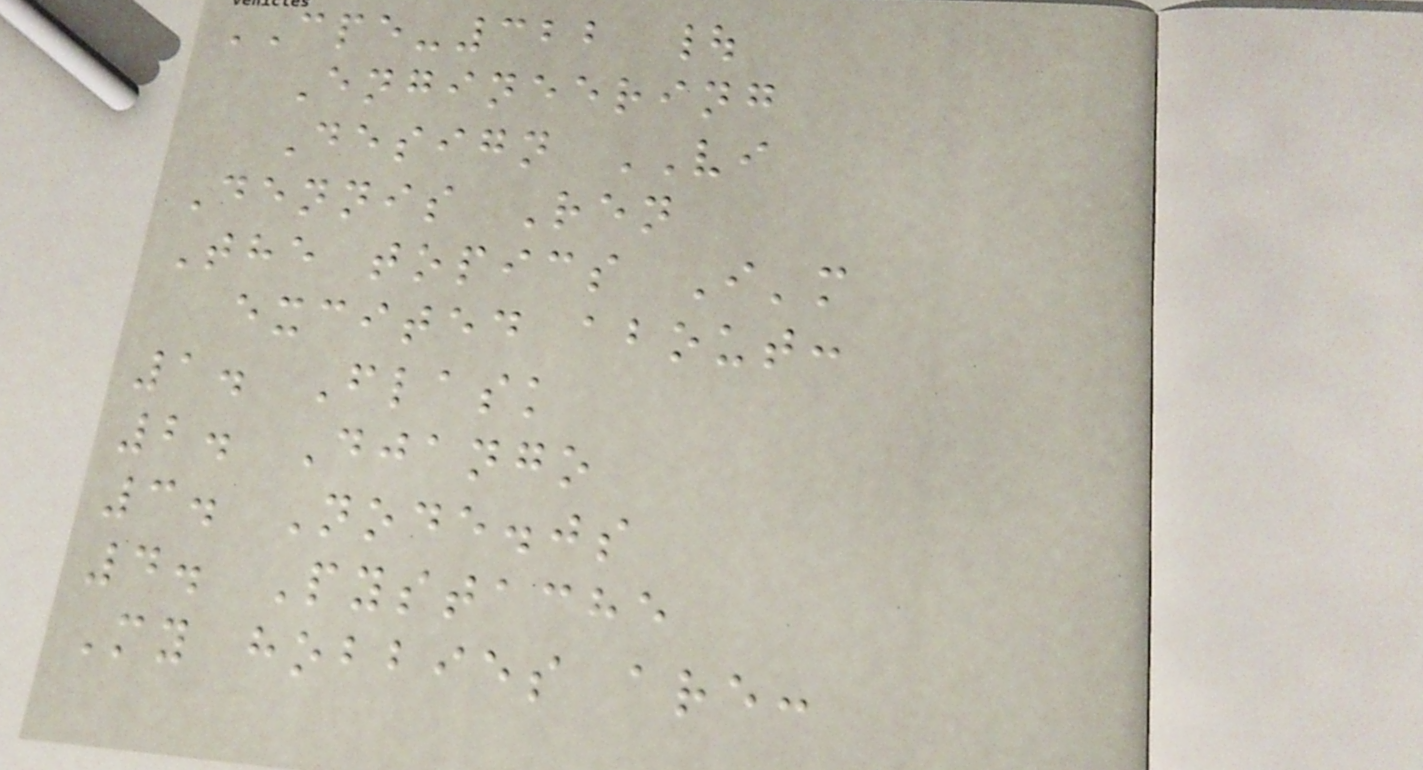CPE-322 |
Engineering
Design VI
Dennis Ren
The topics I'm
excited about:
1. Flask
2. Django
3. Node.js
4. Pystache
My hobbies are:
